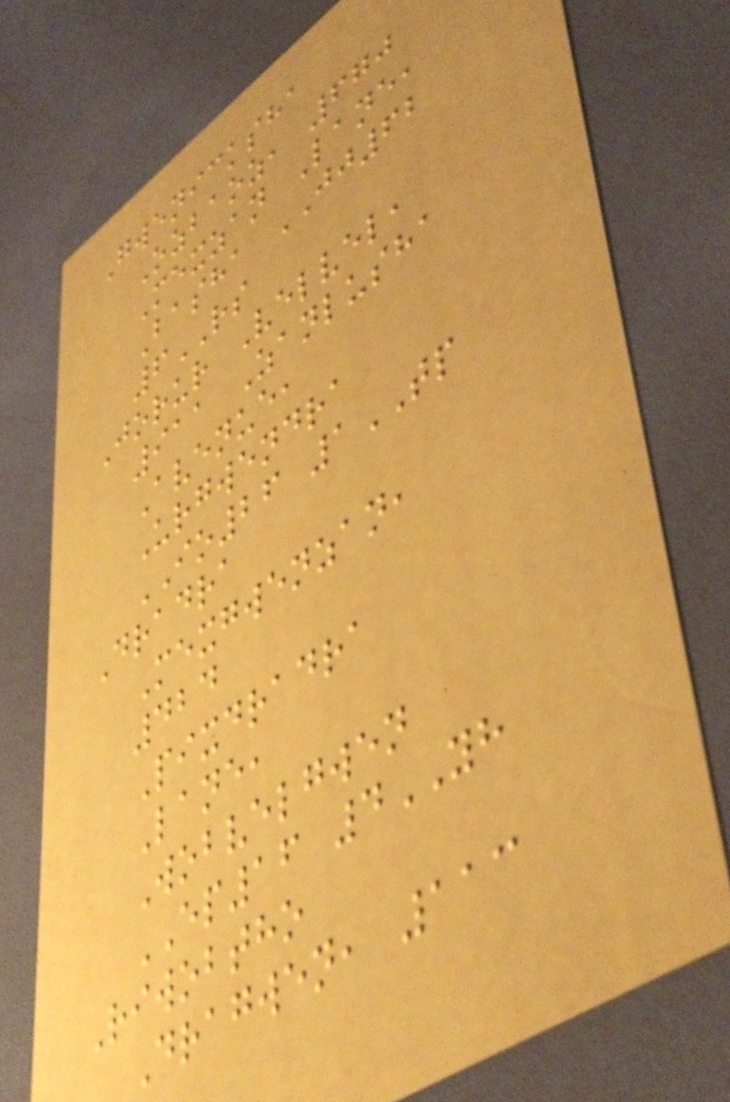Gwenicksha
Ozbaoz, 670
Mexzan Lane,
Basha JJ62
6RS
Jorur Velvel,
911 Zanlusha
Avenue,
Urgwendra
IO26 1TP
Dradra
Mexgwenzan,
424
Pixdradra
Lane,
Wobvelgwen
EP16 4YH
Riwobtho
Dragwen, 113
